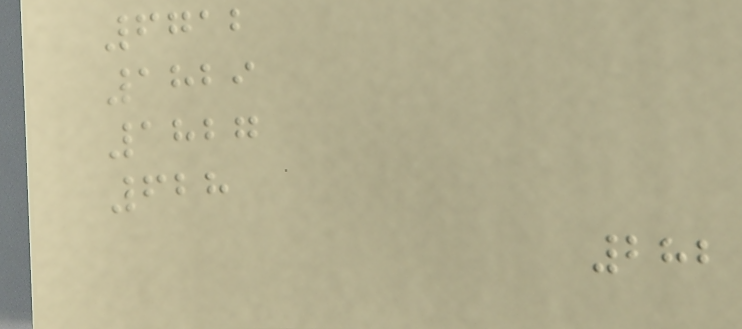6712
1829
1827
628
282
